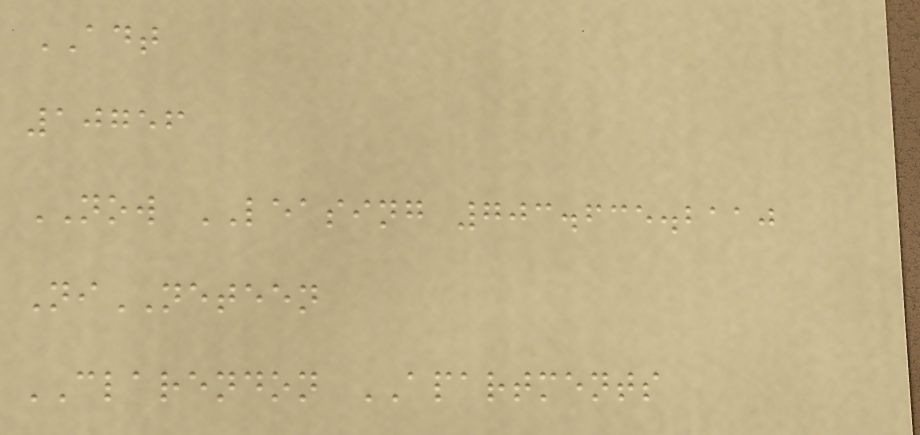ADT
10756
NOW LEASING 703.635.2110
NiNETEEN
CLARENDON APARTMENTS
